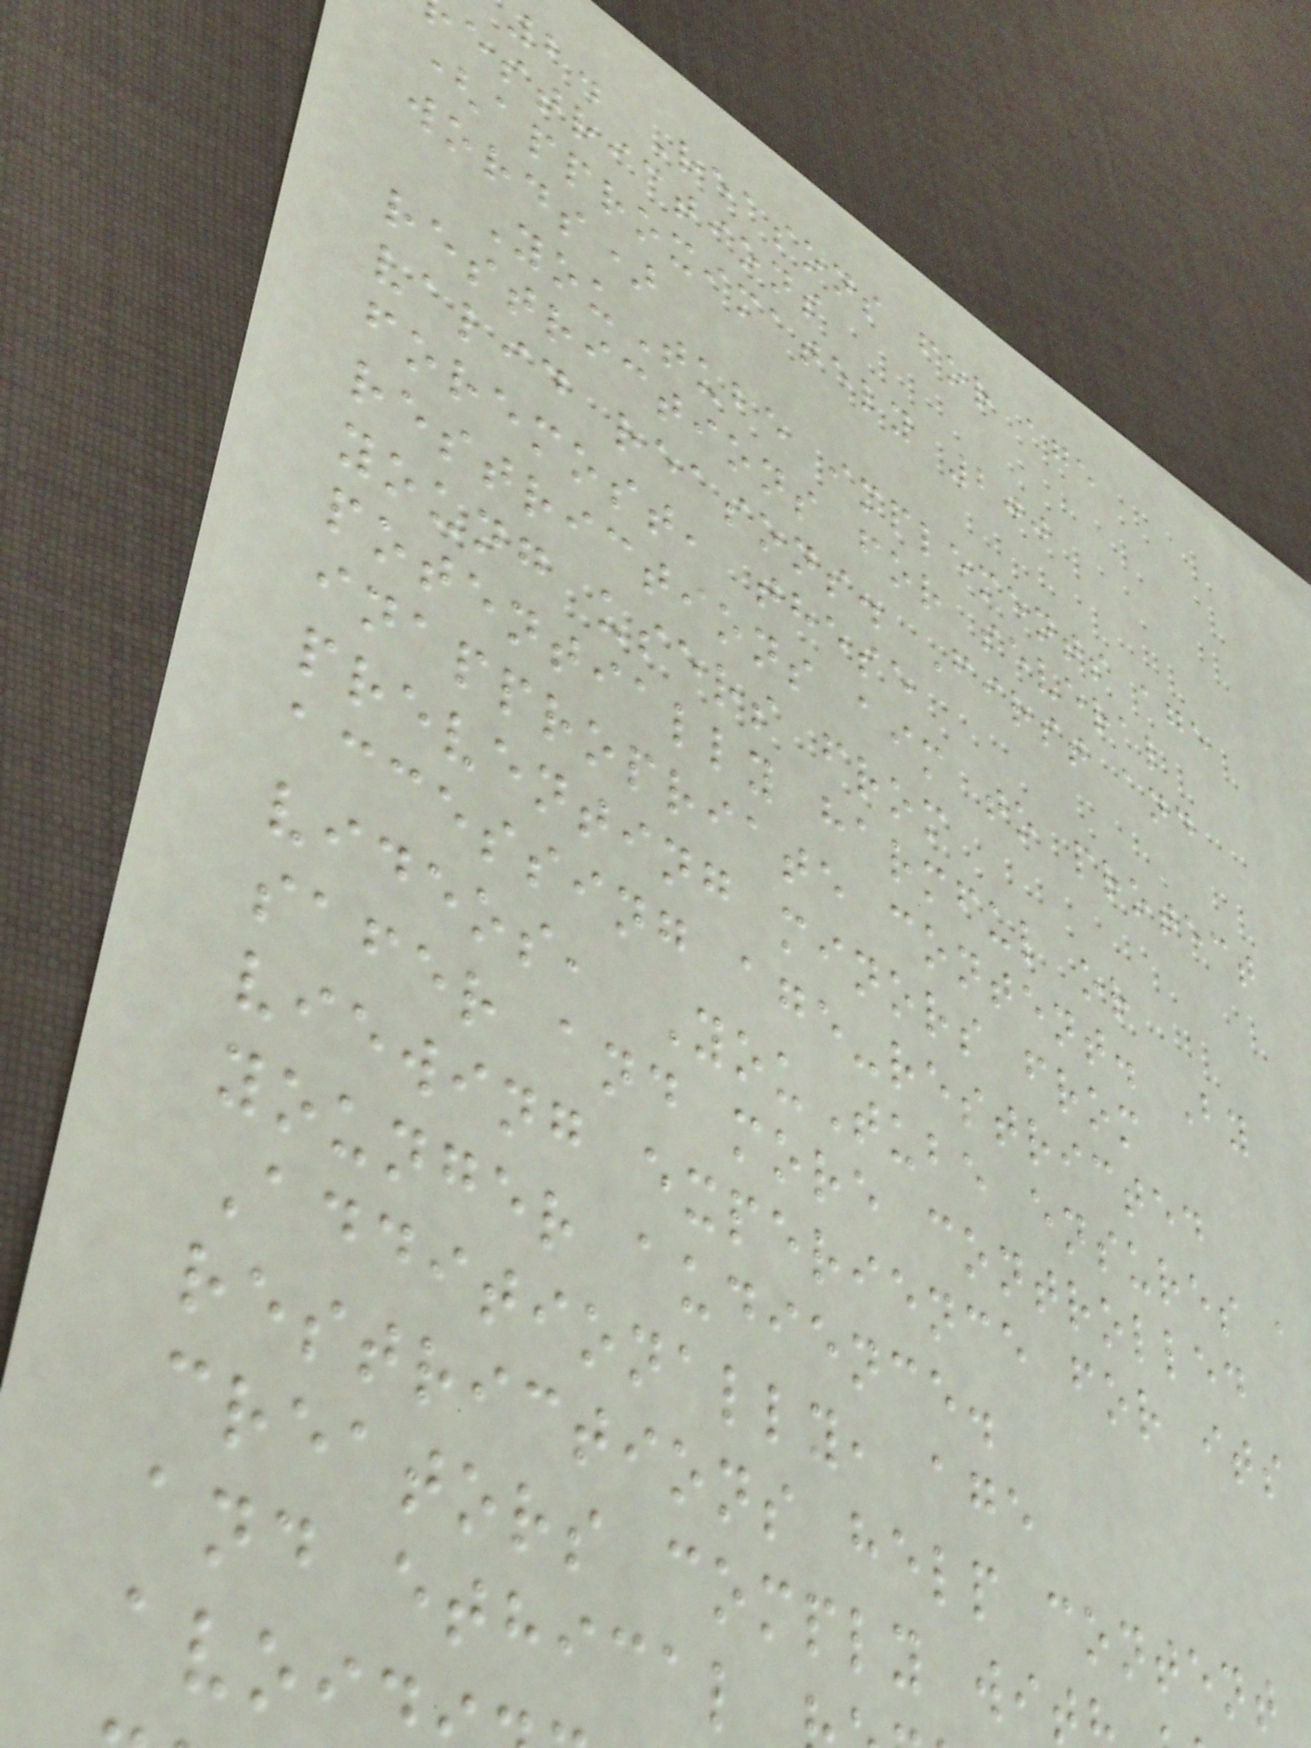2. Reasons for age
estrictions
(approximately 200
words)
YouTube implements age
restrictions for several
valid reasons. First and
foremost, these
restrictions aim to protect
young users from
potentially harmful or
inappropriate content. By
preventing minors from
accessing age-restricted
videos, YouTube ensures a
safer and more controlled
viewing experience for its
younger audience.
Additionally, age
restrictions help content
creators comply wit
and ethical
